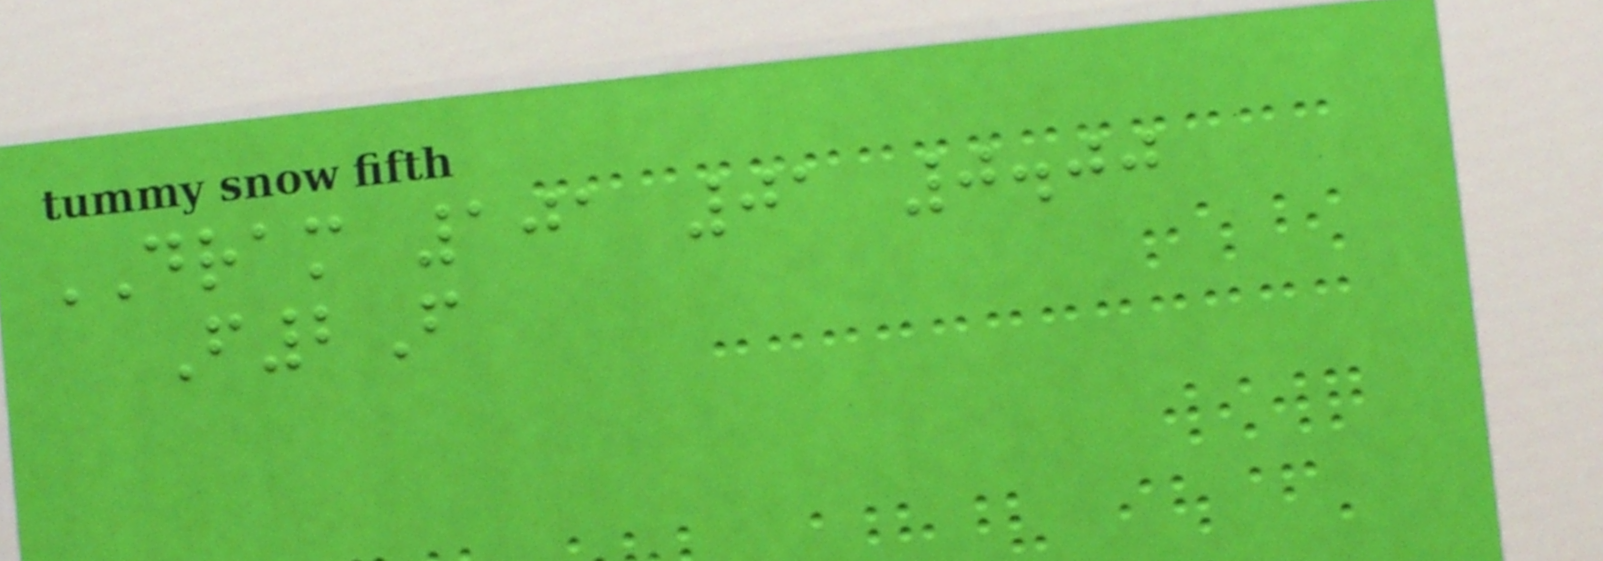DRAM 101 01 0.00
F2F
